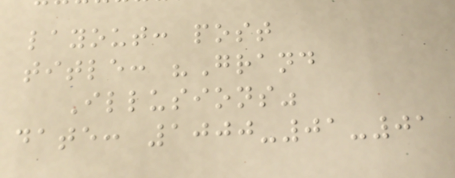layout: post
title: "Grand
Illusions"
date: 1000-01-01
